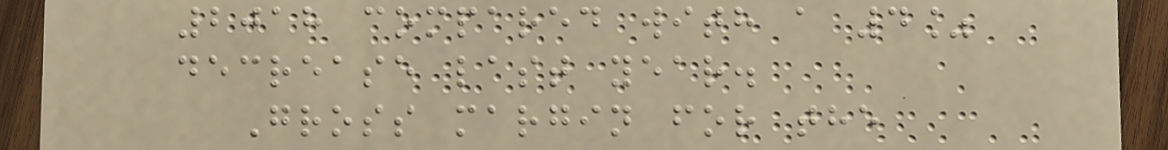2018 compared with a 4%
decrease last year.
Gross margin for the
